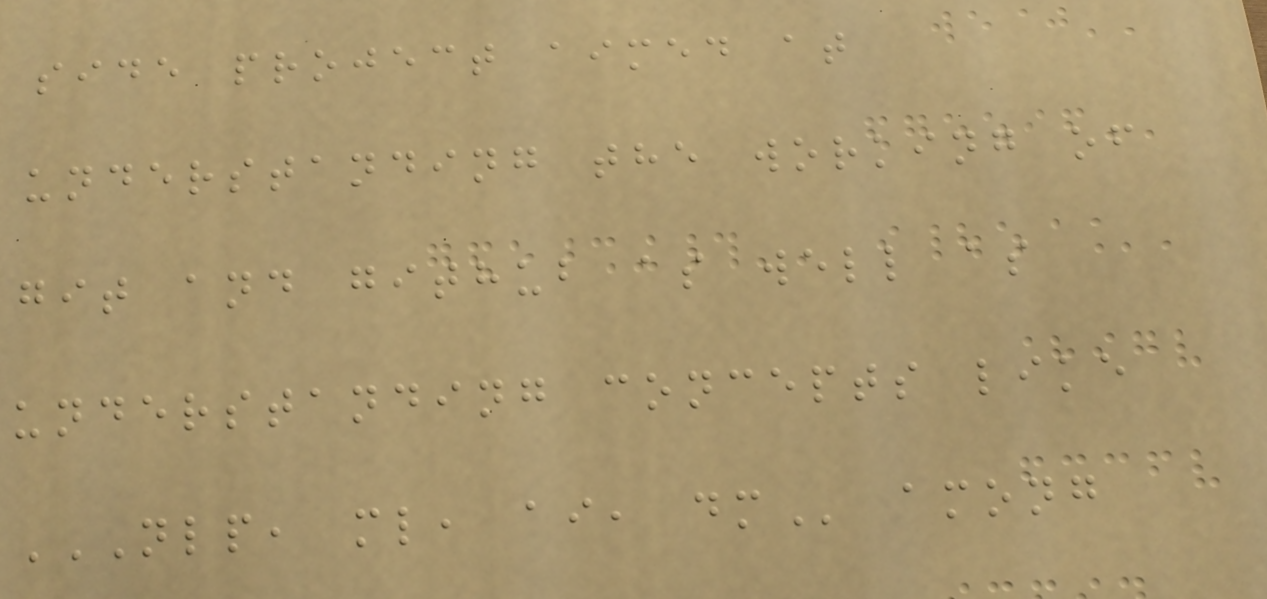side project aimed at
understanding the working of
git and github as well as
understanding concepts like
NLP, ML, AI, DM among
